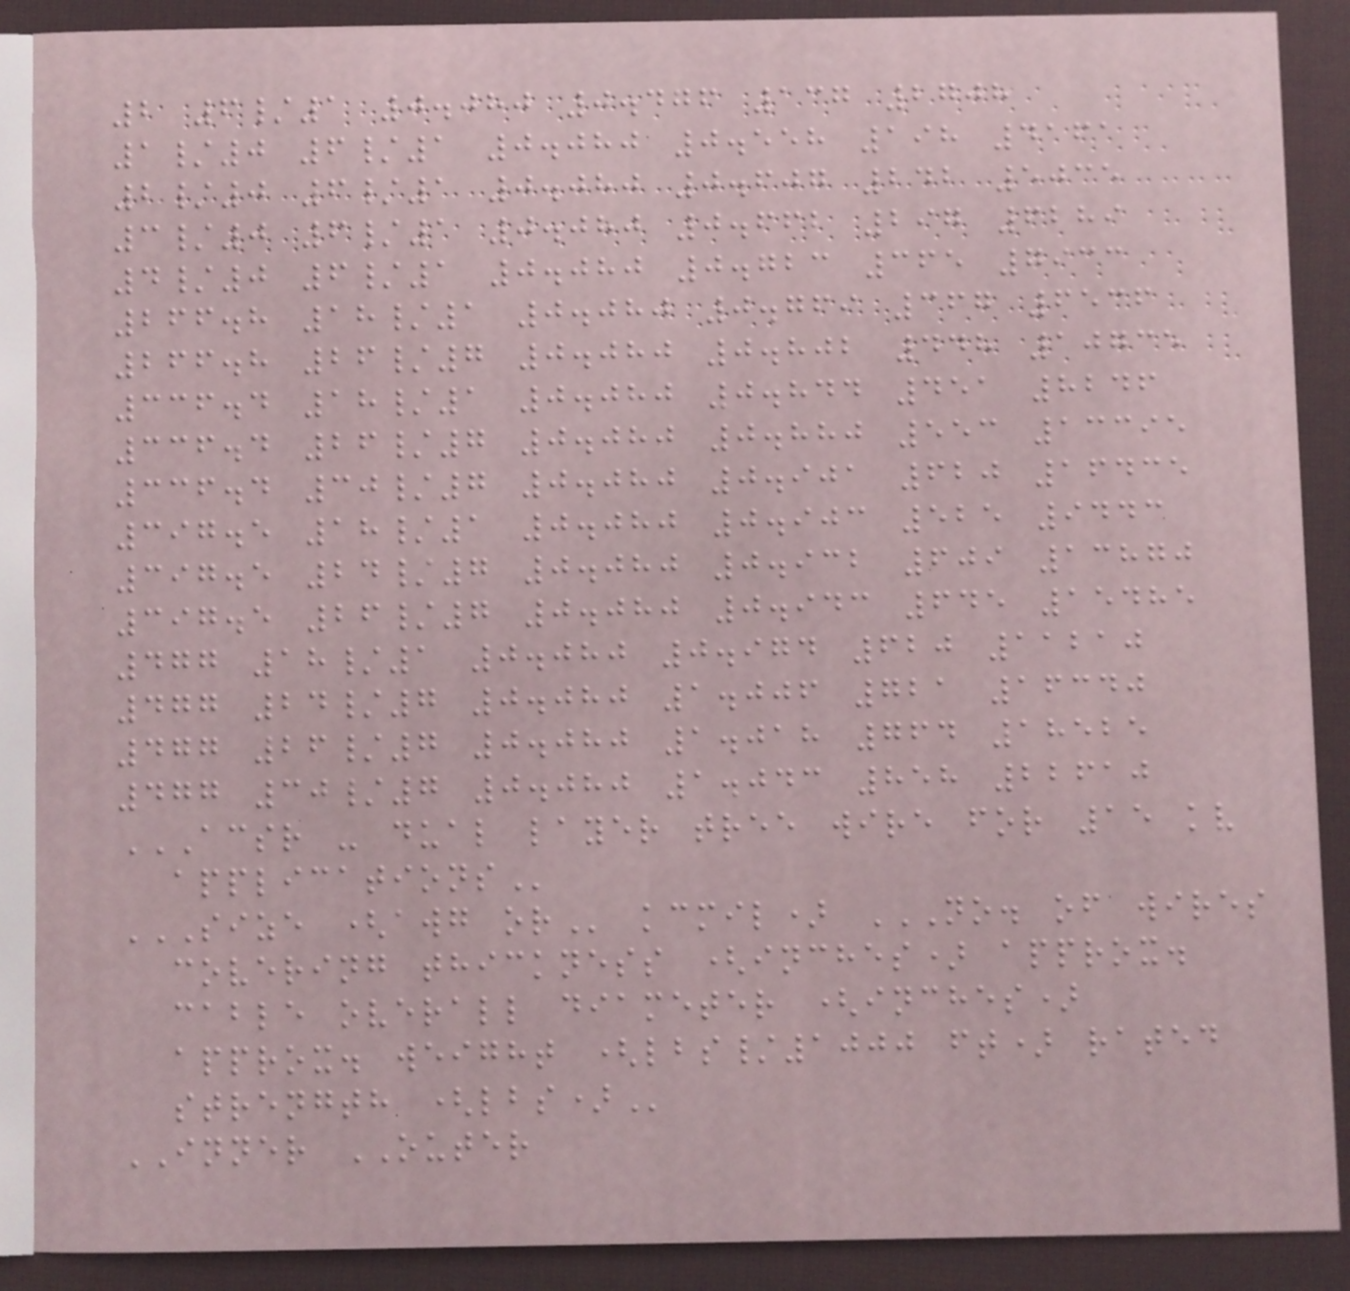2 6/1 0.080 0.476 137 2708
1/0 6/1 0.080 0.558 198 4161
2/0 6/1 0.080 0.607 242 5035
3/0 6/1 0.080 0.662 297 6289
4/0 6/1 0.080 0.723 365 7933
266.8 18/1 0.080 0.769 367 6536
266.8 26/7 0.080 0.802 448 10735
336.4 18/1 0.080 0.844 451 8246
336.4 26/7 0.080 0.880 553 13395
336.4 30/7 0.080 0.901 620 16435
397.5 18/1 0.080 0.903 525 9443
397.5 24/7 0.080 0.932 609 13870
397.5 26/7 0.080 0.943 645 15485
477 18/1 0.080 0.974 620 11210
477 24/7 0.080 1.006 721 16340
477 26/7 0.080 1.018 764 18525
477 30/7 0.080 1.043 858 22610
ACSR - DUAL LAYER TREE WIRE FOR 15 KV
APPLICATIONS
SIZE (AWG OR kcmil) NO. OF WIRES
COVERING THICKNESS (INCHES) APPROX.
CABLE OVERALL DIAMETER (INCHES)
APPROX. WEIGHT (LBS/1000 FT) RATED
STRENGTH (LBS)
INNER OUTER
